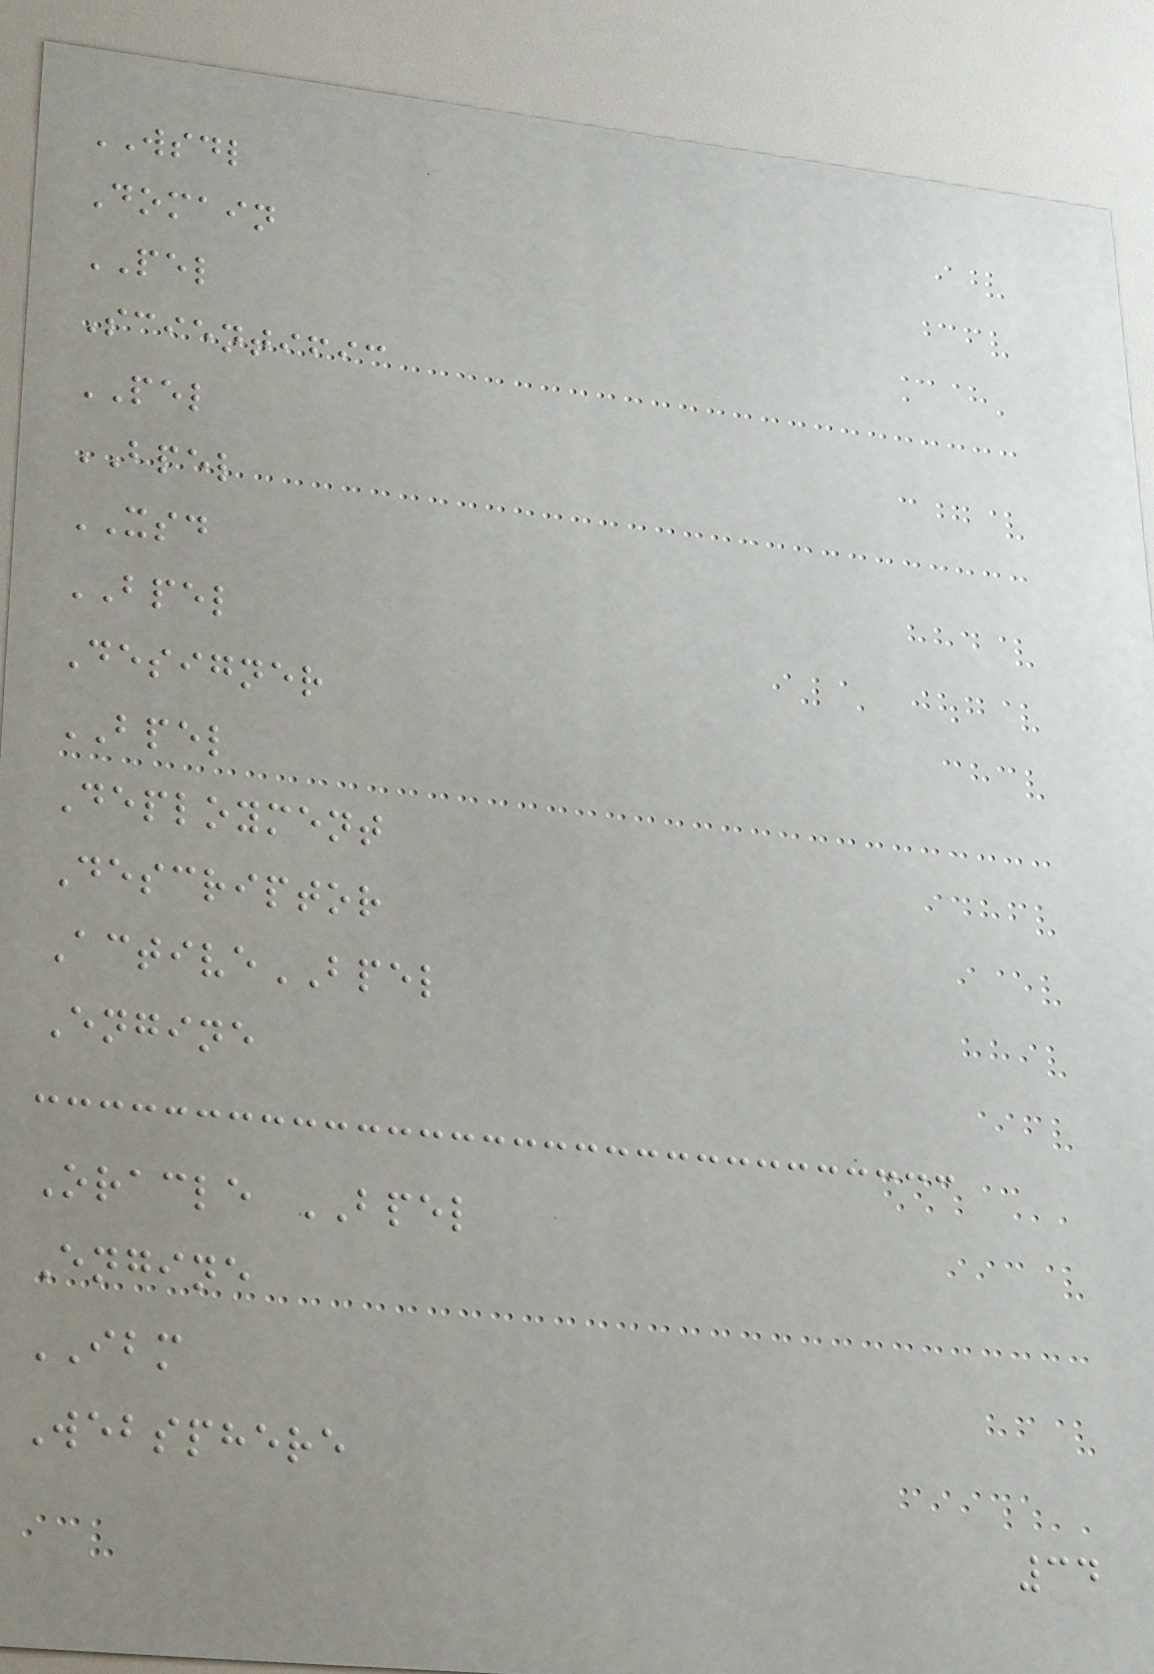WSDL
Domain
PEL
Scientific
PEL
BPEL
XSD
BPEL
Designer
BPEL
Deployment
Descriptor
ActiveBPEL
Engine
Oracle BPEL
Engine
IBM
Websphere
34
